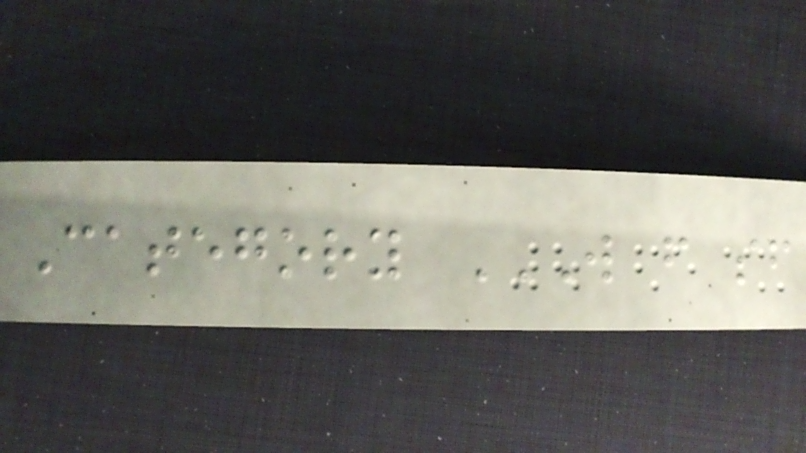Category W F SF
